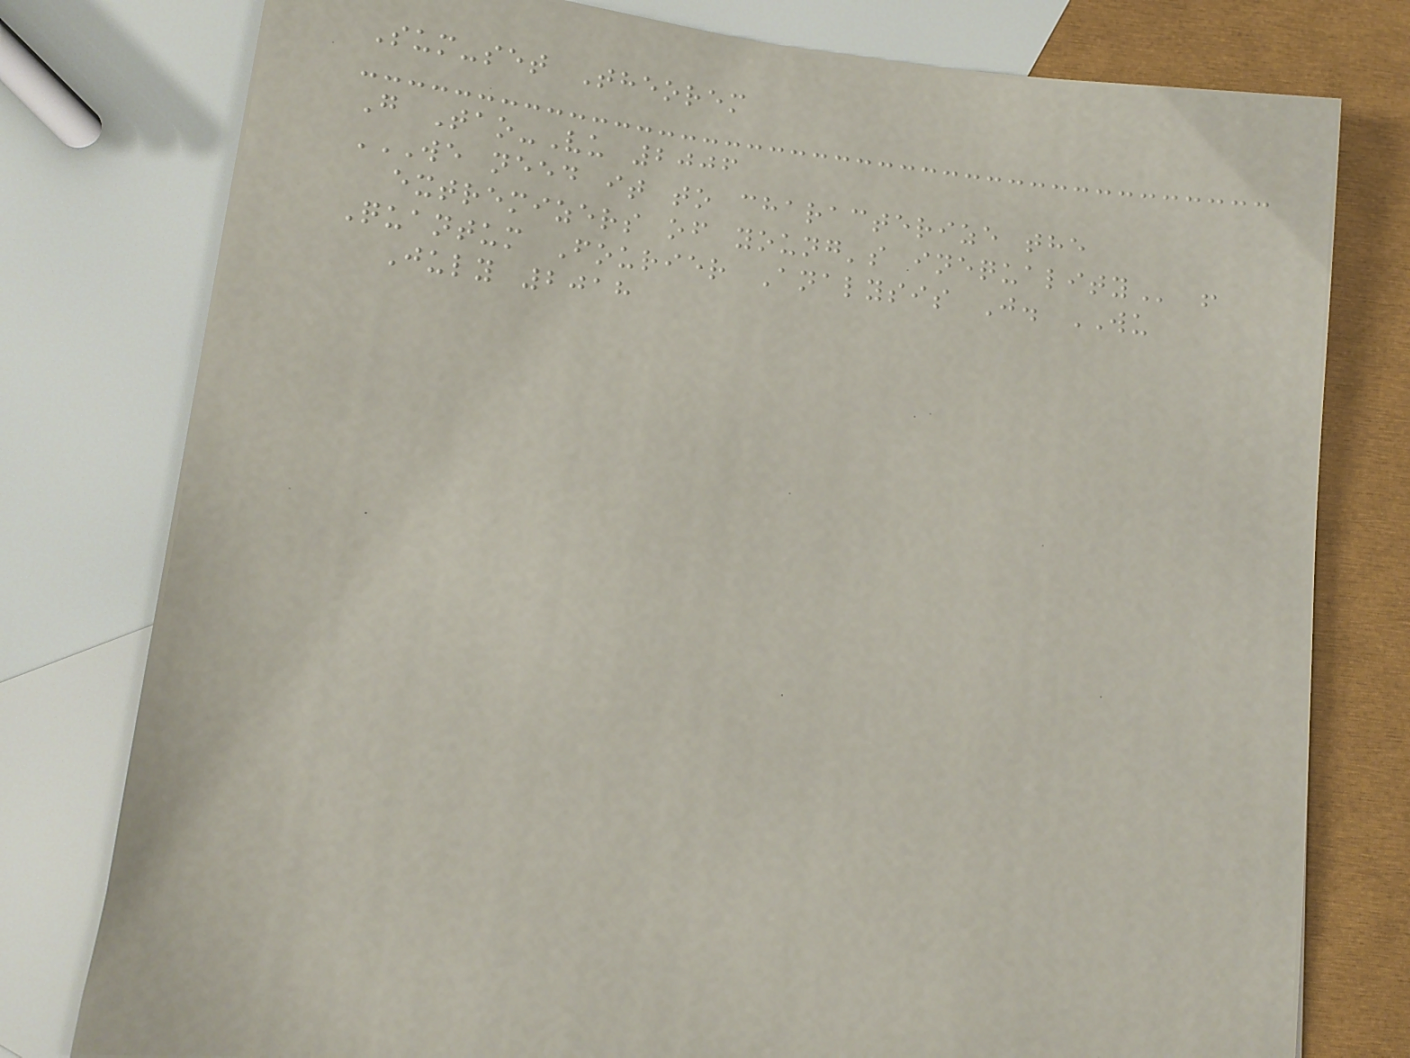Sum-set Theorem
G Tao-Vu 2006
WE NEED IT TO CHARACTERIZE THE
EXTREMIZERS OF YOUNG'S INEQUALITY !
Quantum Fourier Analysis J. WU
July 2018
